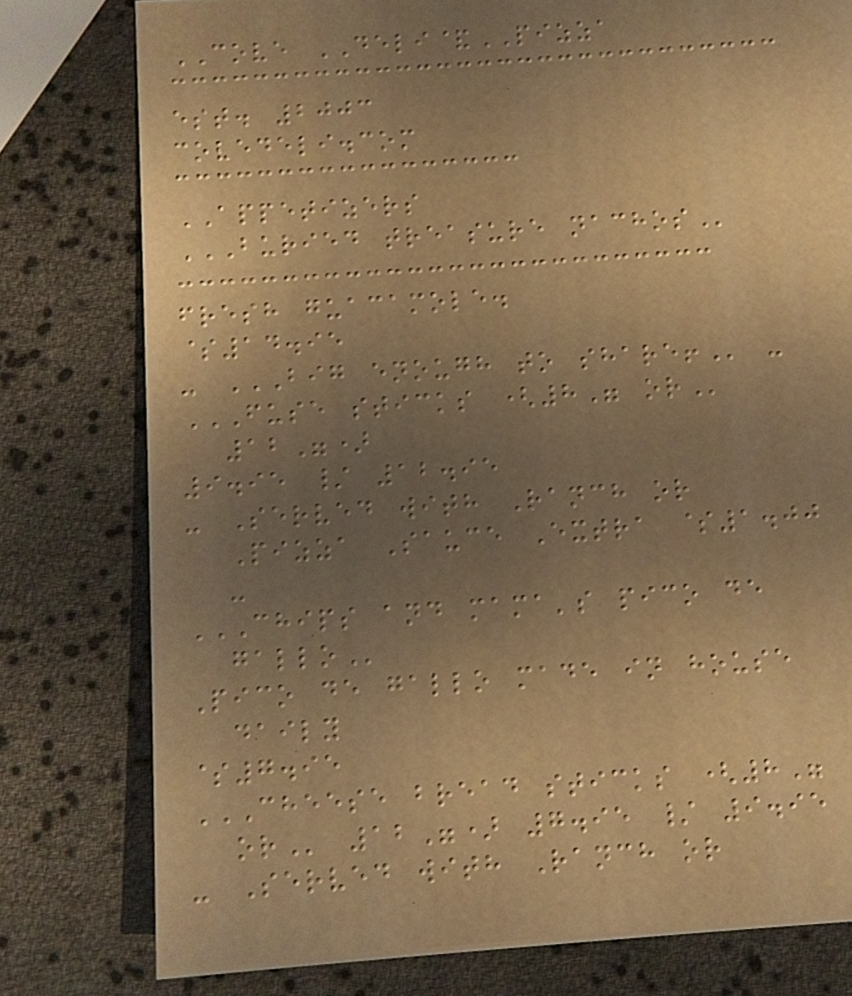COVE DELI&PIZZA
est. 2003
covedeli.com
APPETIZERS
BURIED TREASURE NACHOS
fresh guacamole.
$14.95
- BIG ENOUGH TO SHARE! -
FUSE STICKS (8" OR
12")
9.95 / 12.95
- Served with Ranch or
Pizza Sauce Extra $1.00
-
CHIPS AND MAMA'S PICO DE
GALLO
Pico de gallo made in house
daily
$7.95
CHEESE BREAD STICKS (8"
OR 12") 7.95 / 9.95
- Served with Ranch or
